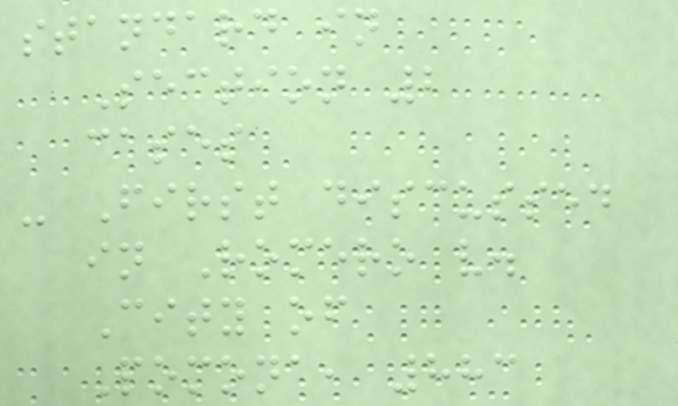standard in
Section 2
cases
- First discussed
in Romero v.
City of
Pomona, 883
